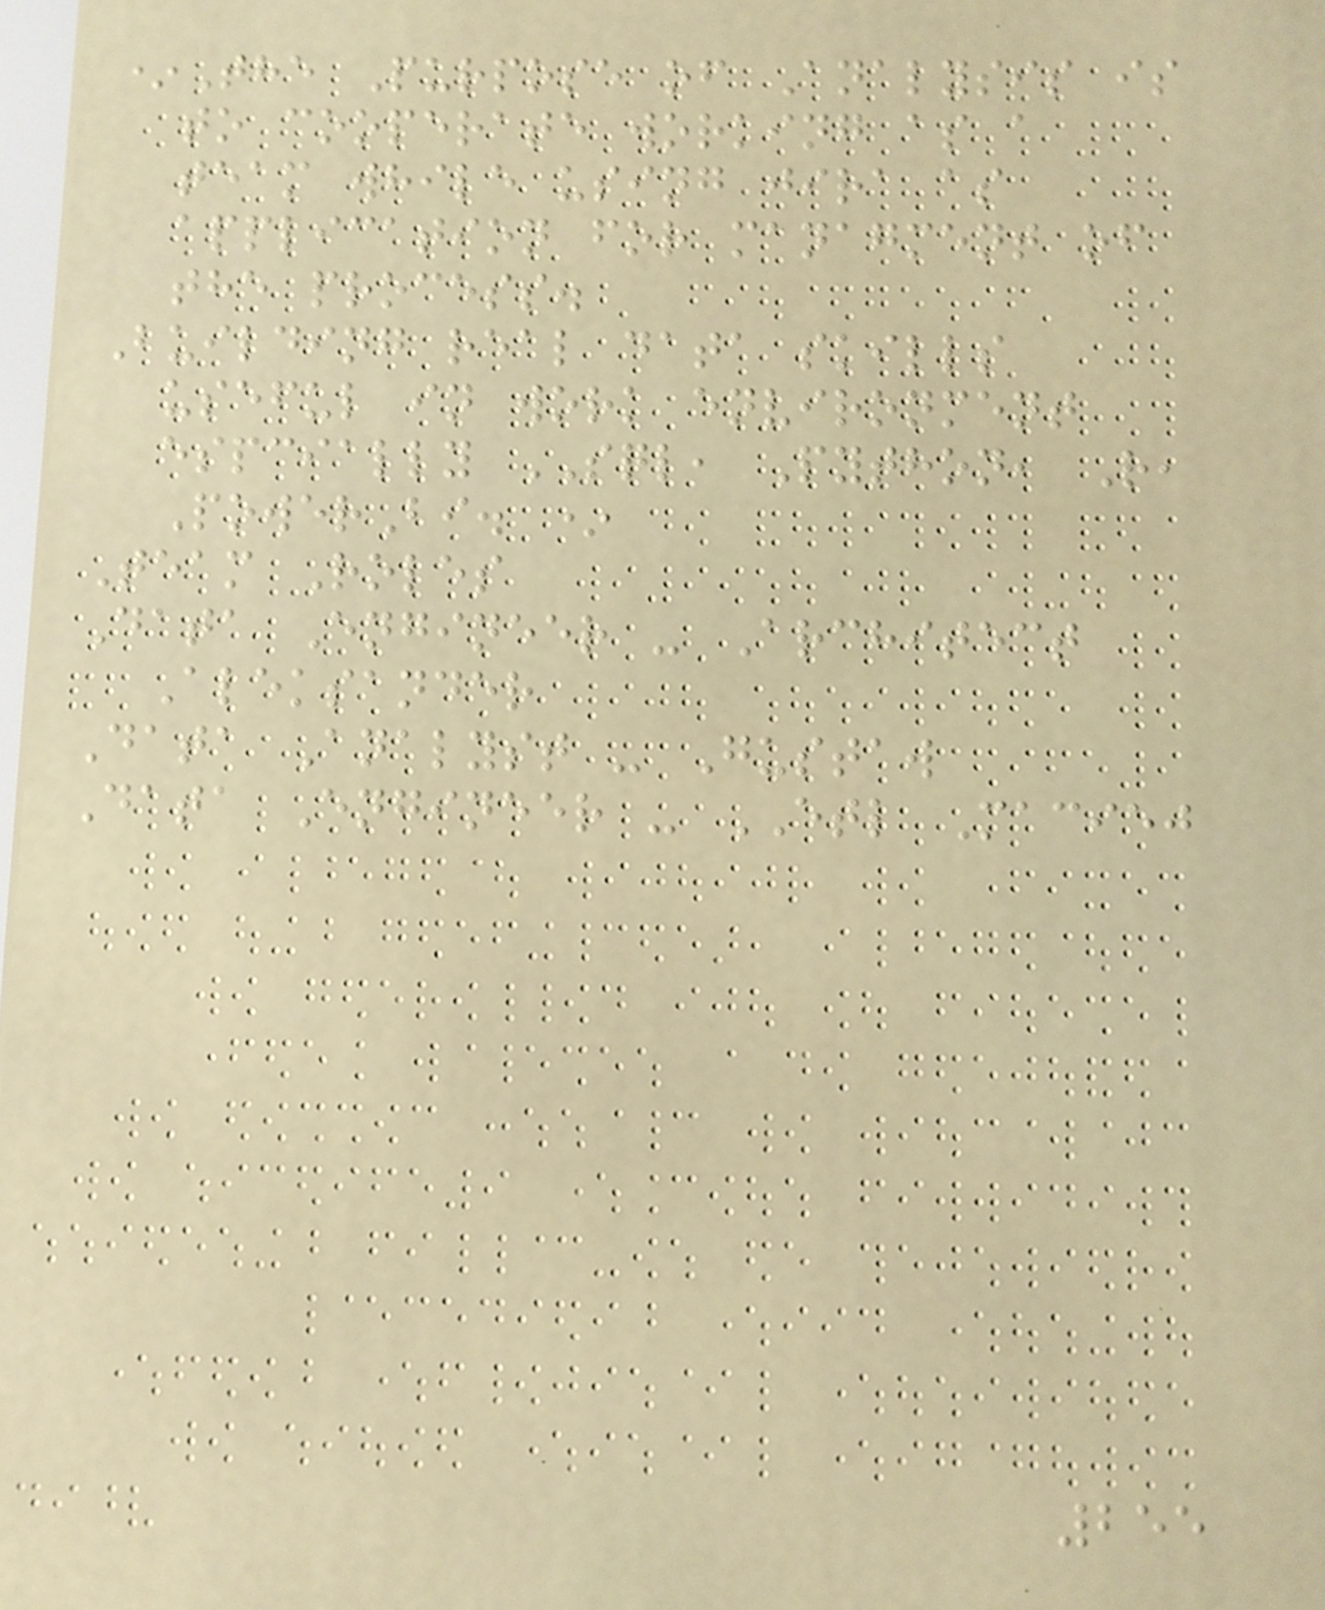*The Purpose of Analysis is
to cooperate working as a
team while using jira as
application for managment of
the process.
Building real data skills
useful in work environment
espcially SQL, Python, R,
PowerBi. *
Team Roles
Data Engineer - Architect
Aleksander
Data Analyst - Gustaw
Data Engineer - ETL Maciej
255
